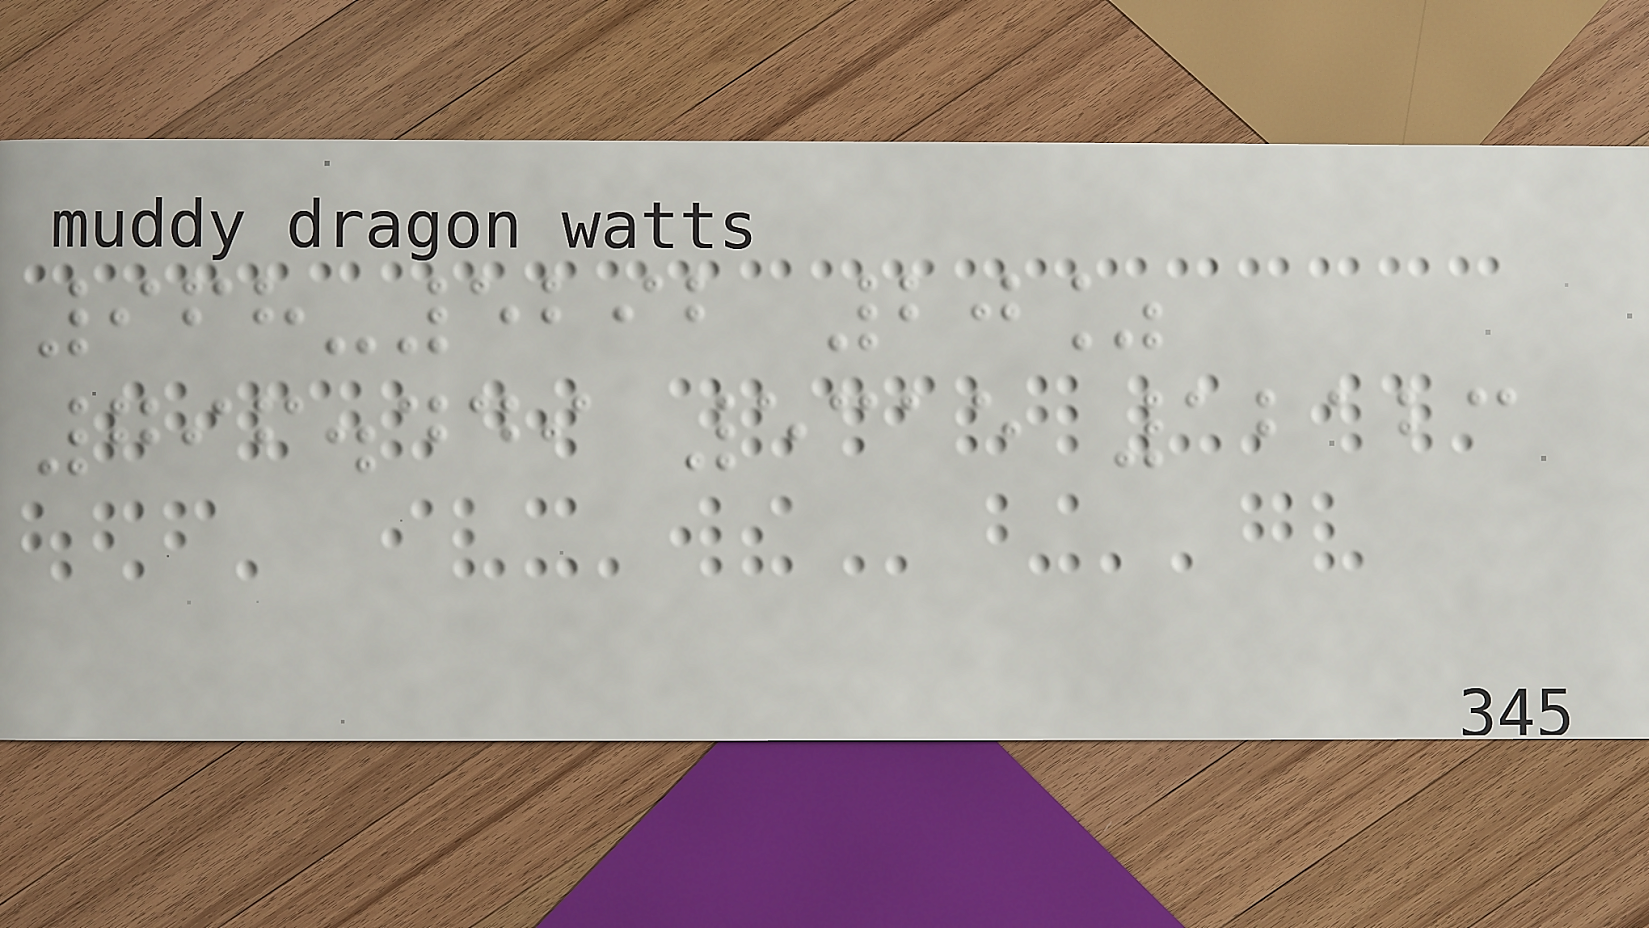968-5292 20%
796.449 5315 12123
